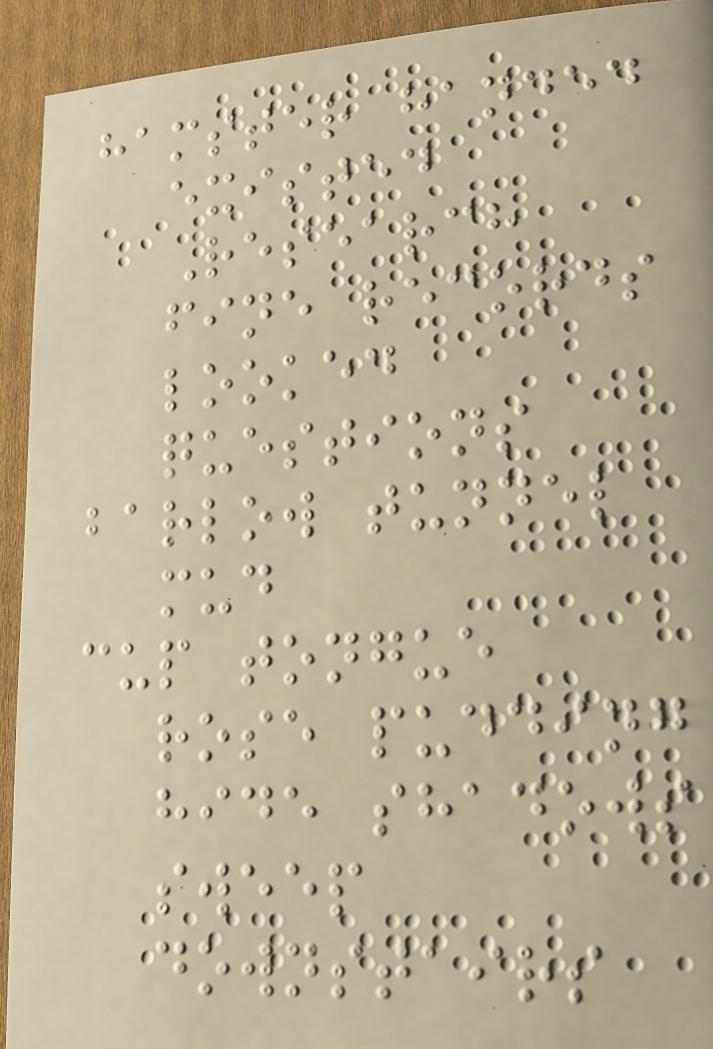hamster handed
existed
Research
fine records
looked
questions
barlow tunnel
mud
cup tongue
rose pudding
hide shadows
sweep
downstairs
